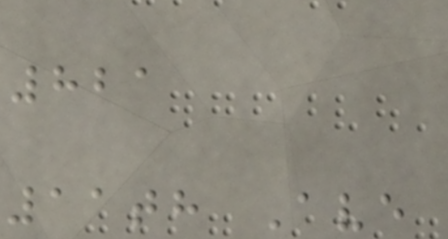821
11th Ave
